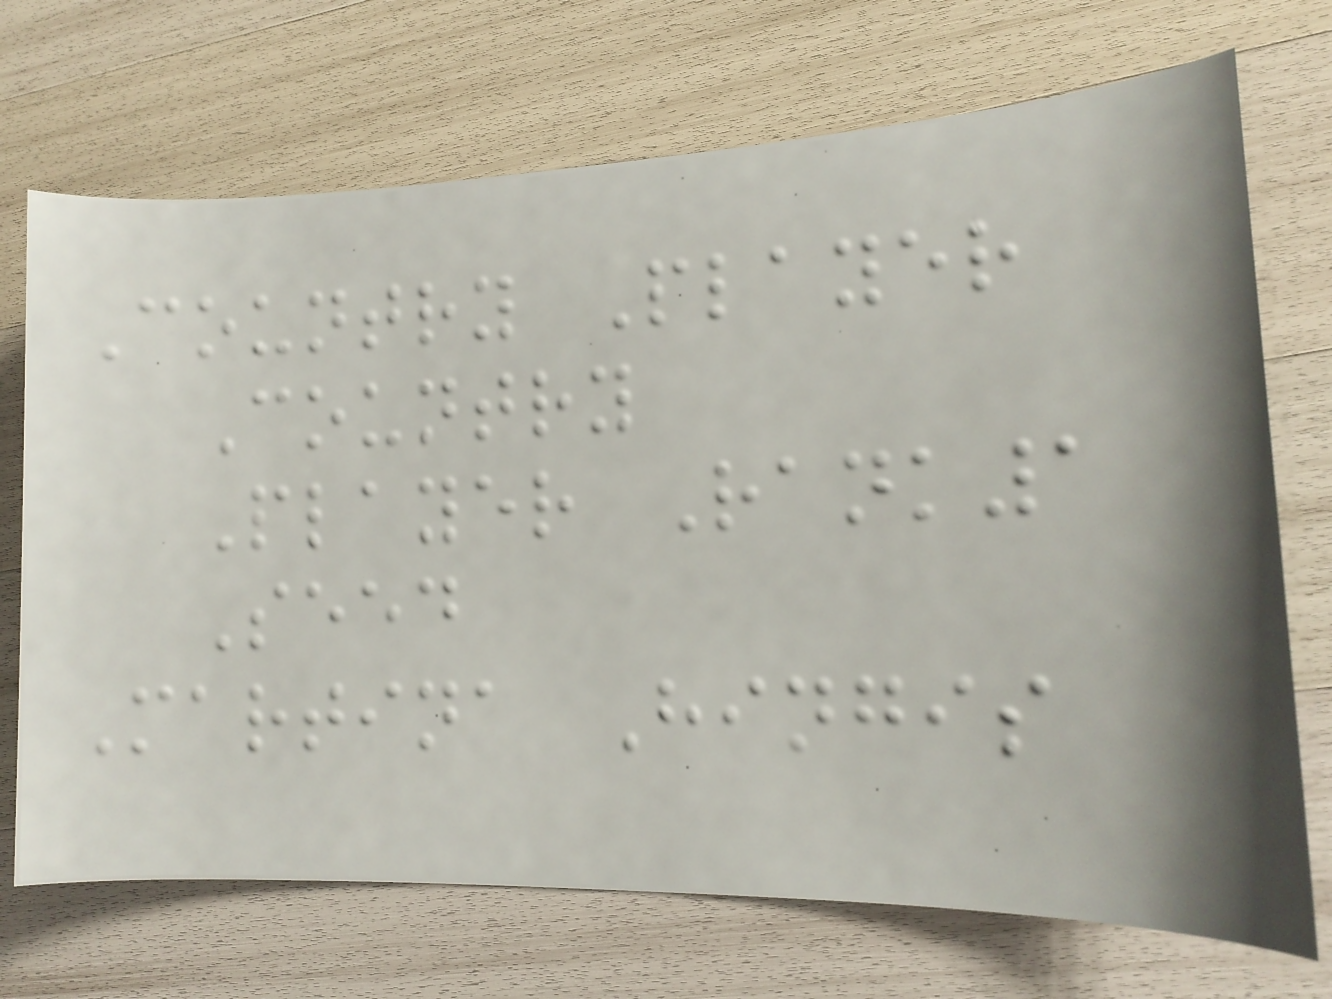Country Player
Country
Player Rank1
Seed
Martina Hingis
